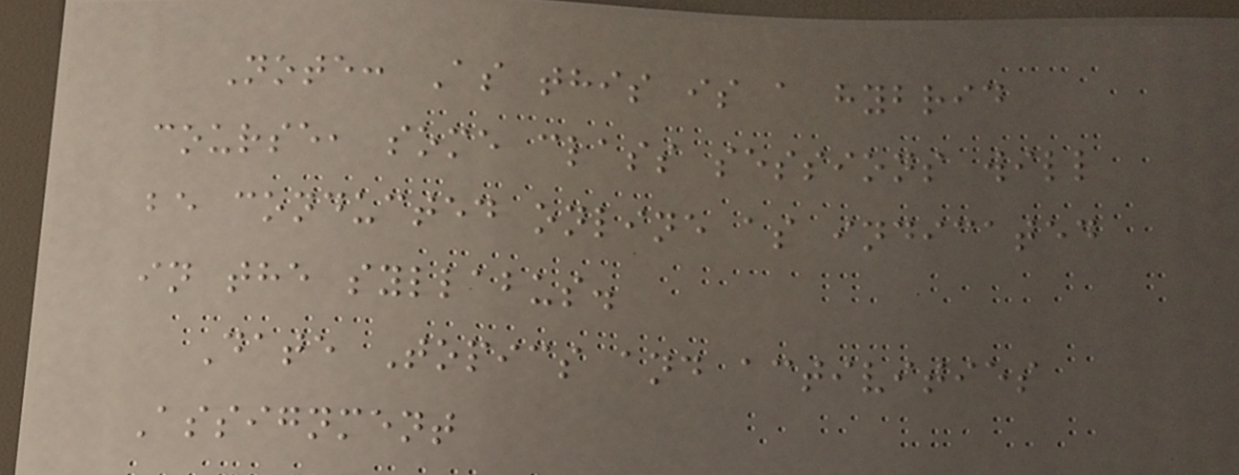Note: As this is a hybrid
course, some class sessions will
be conducted online as indicated
in the syllabus.
Date Topics and activities
Assignment
